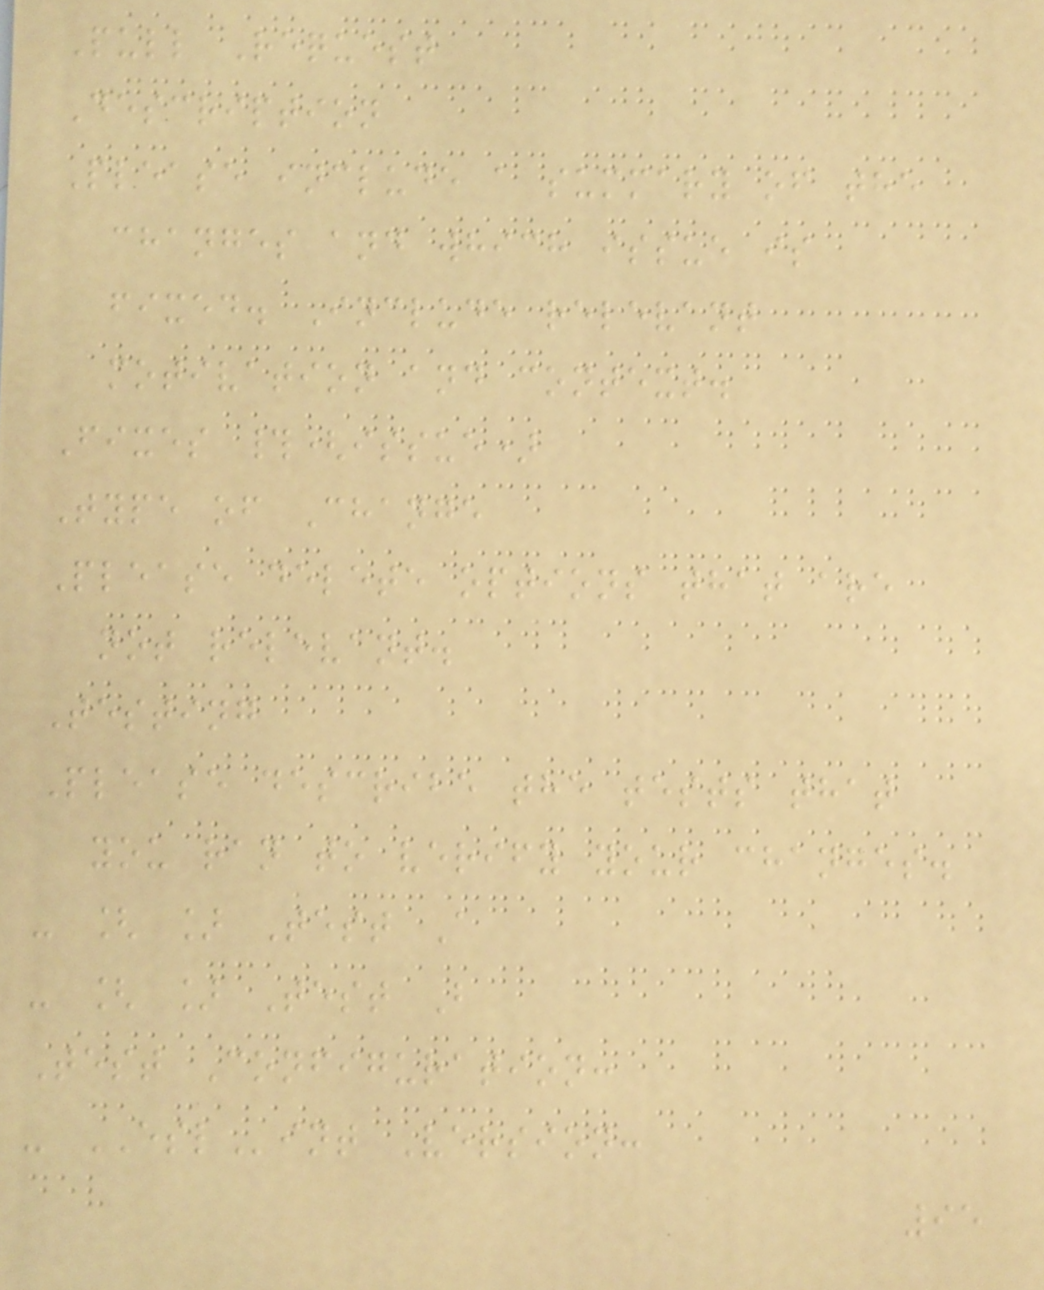Pull Request
Description
Please include a summary of the
changes and which issue is
fixed. Include relevant
motivation and context.
Fixes #(issue)
Type of Change
Please delete options that are
not relevant.
Testing
Please describe the tests that
you ran to verify your changes.
- [ ] Test A
- [ ] Test B
Test Configuration:
- ESLint Version:
95
